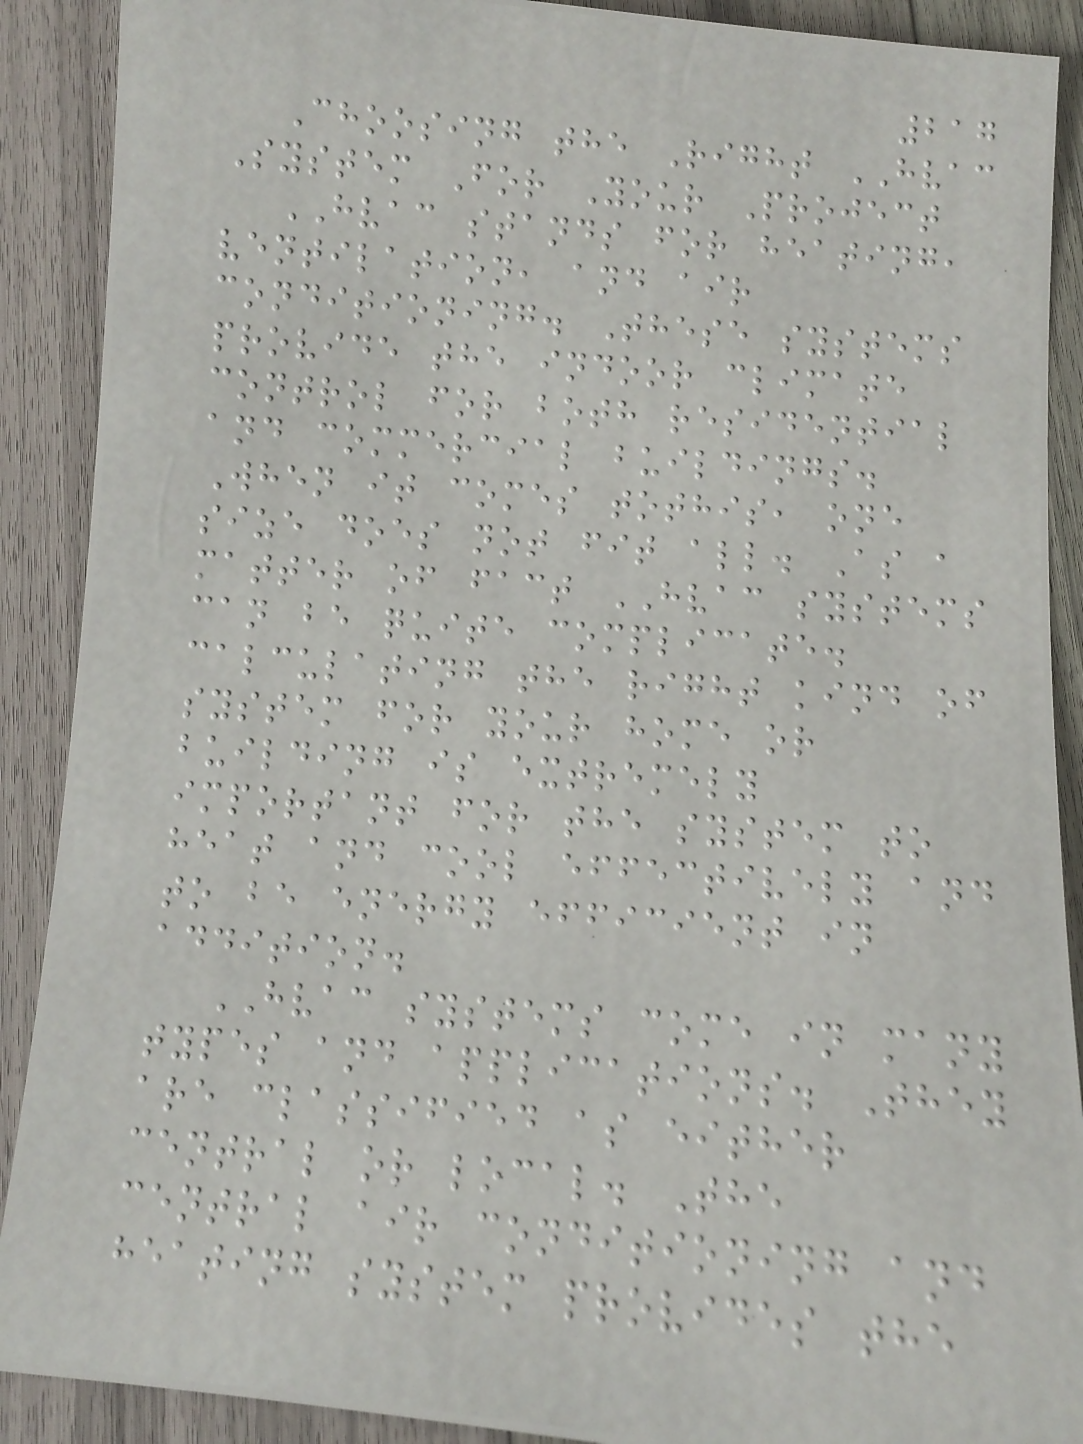217
Choosing the Right HVAC
System For Your Project
HVAC stands for heating,
ventilation, and air
conditioning. These systems
provide the indoor climate
control for both residential
and commercial buildings.
When it comes tothis, one
size does not fit all. As a
matter of fact HVAC systems
can be quite complicate.
calculating the right kind of
system for your home or
building is extremely
important for the system to
heat and cool effectively and
to be energy efficient in
addition.
HVAC systems come in many
types and applications. They
are classified as either
central or local. The
central air conditioning and
heating system provides the
